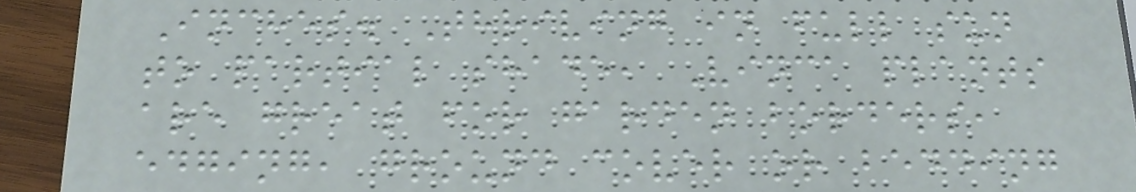Inches. Thriving in full sun
to partial shade, Vinca plants
are great for garden borders,
edging, ground cover or bedding
